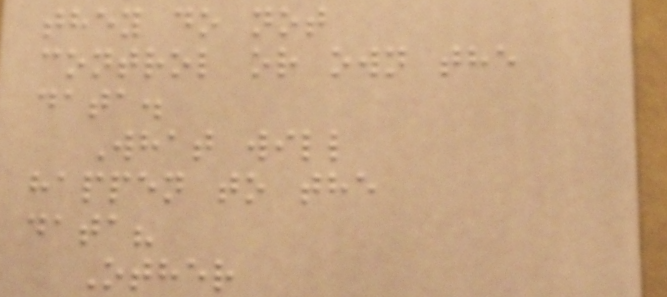they do not
control or own the
data.
What will
happen to the
data?
Other
